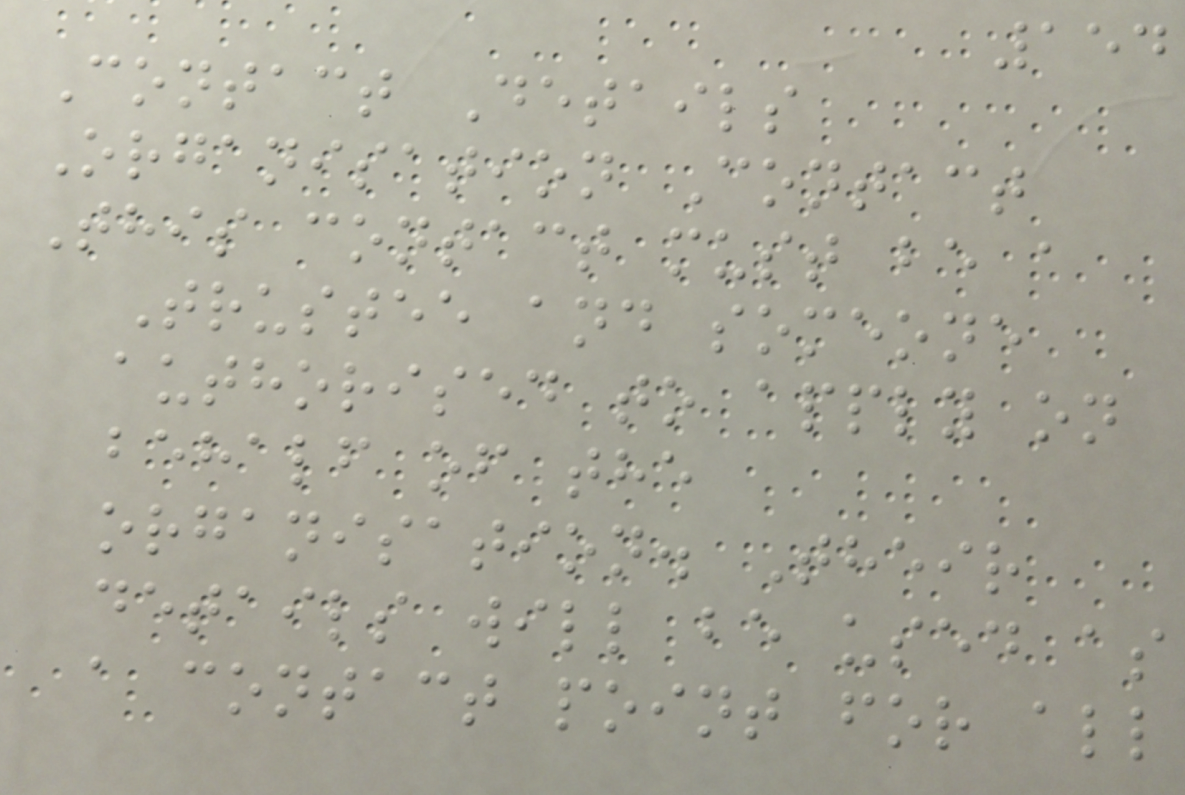154
Contact Details
Organisation Contact
This contact must be a
Trustee and someone
authorised to apply on
behalf of the
organisation. Their
details will be used as
a contact point for all
